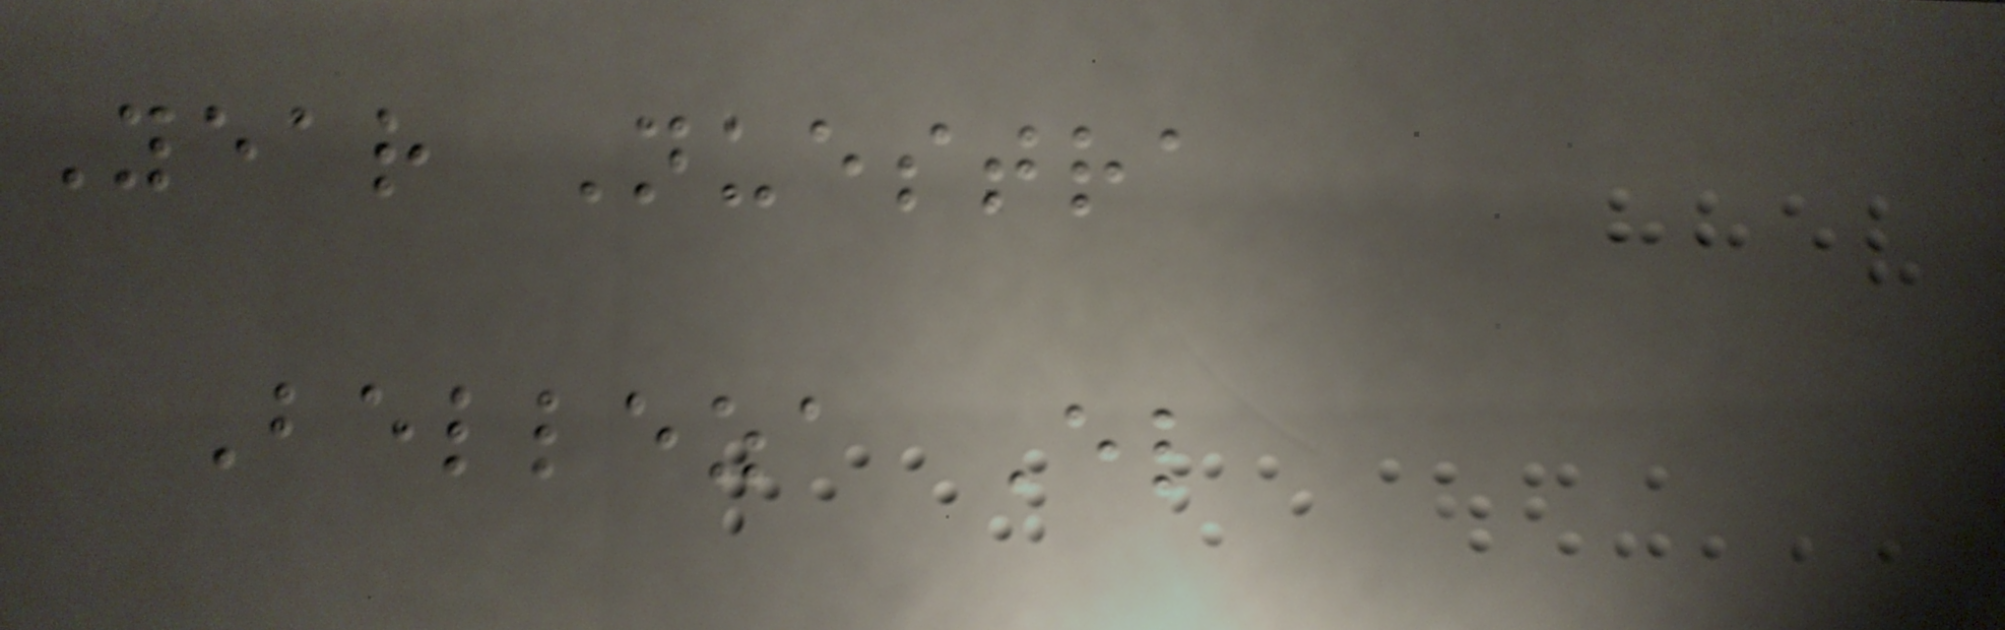Year Nuestra
Belleza El
